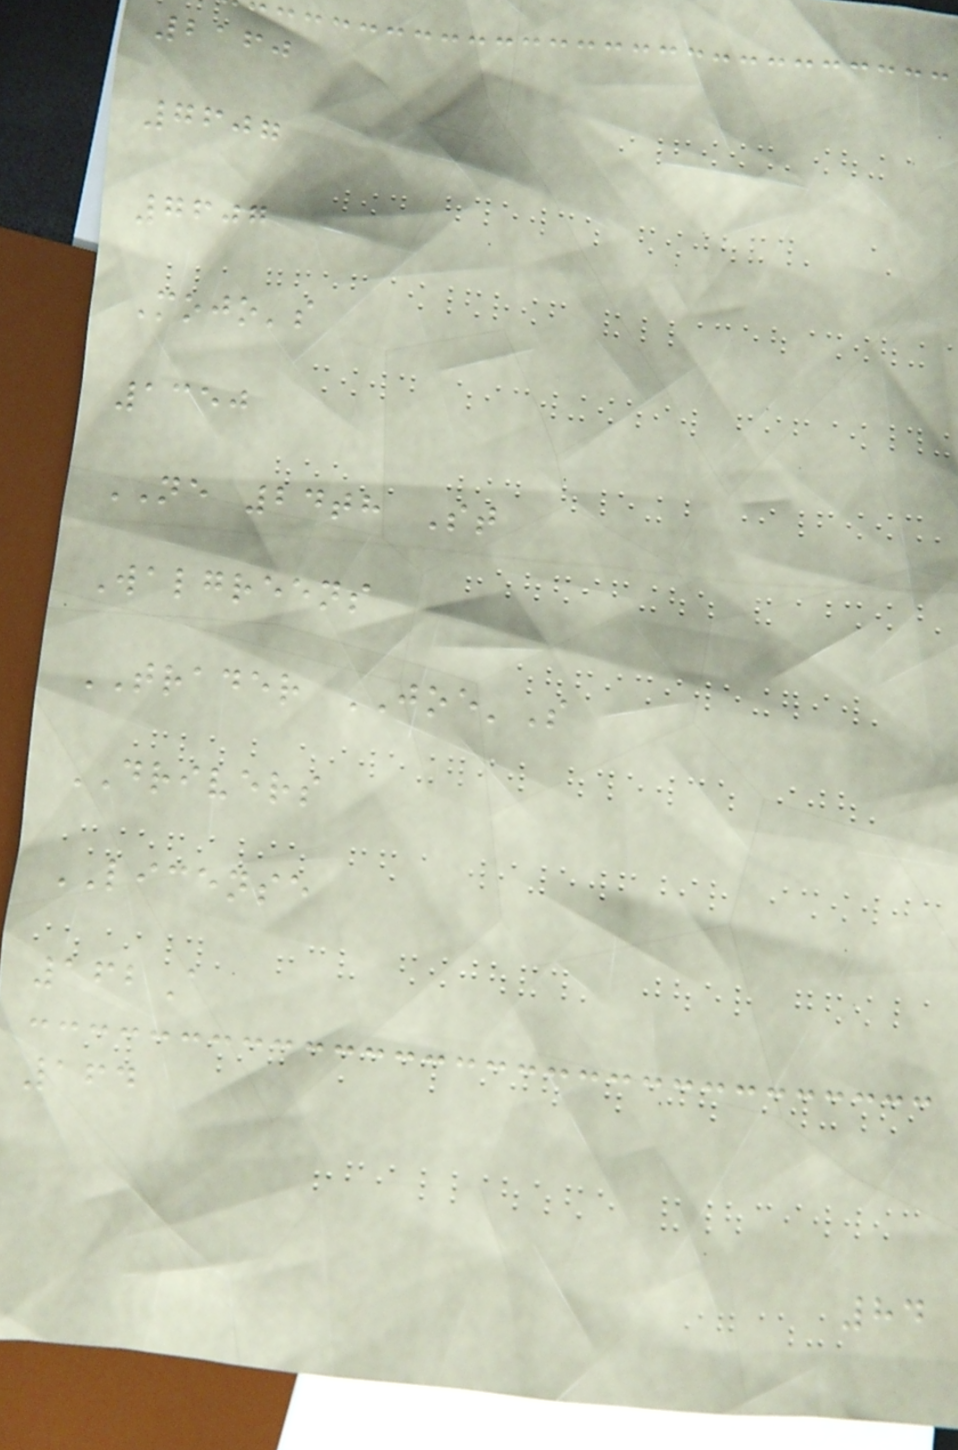2160
7607
7607
Mojo's
1350
NE 24th St
Walgreens
TRADER JOE'S
DRIVERS
LICENSE
162A
164
84
